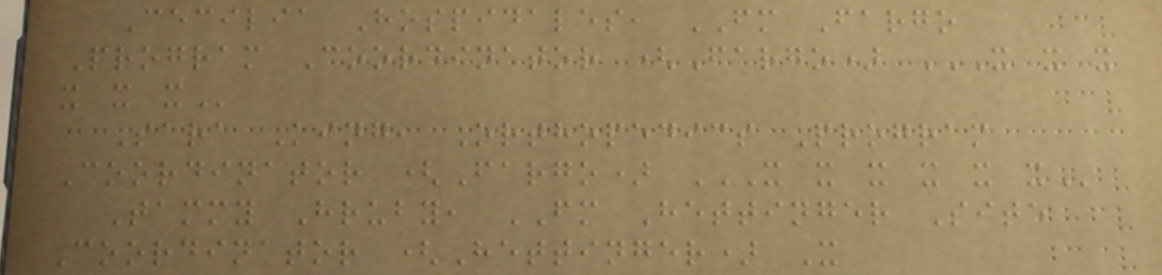Cecilia Hospidales, FM Fargo
Program Coordinator (Fargo) X X X
X X X
Sara King, Orthopedics Program
Coordinator (Fargo) X X X X X X
Tammy Hruby, FM Hettinger Site
Coordinator (Hettinger) X
